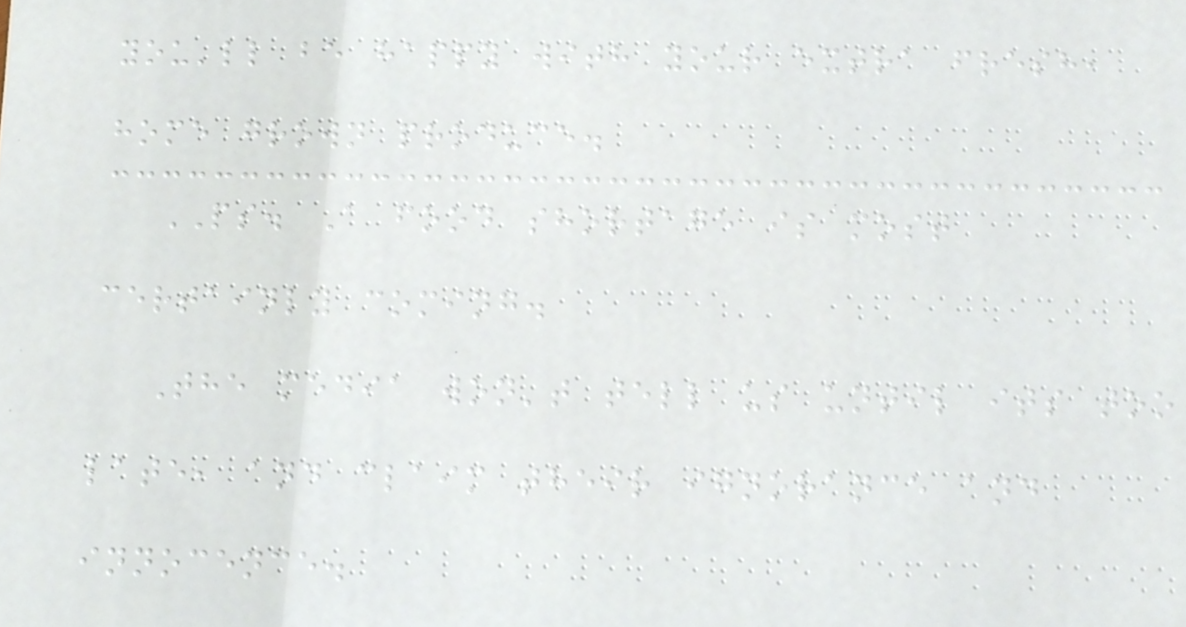you'll be happy with your extra fresh,
home grown produce.
PS. A food shortage is most
certainly coming.
The media won't tell us until its too
late, and claim their ignorance and
innocence.
